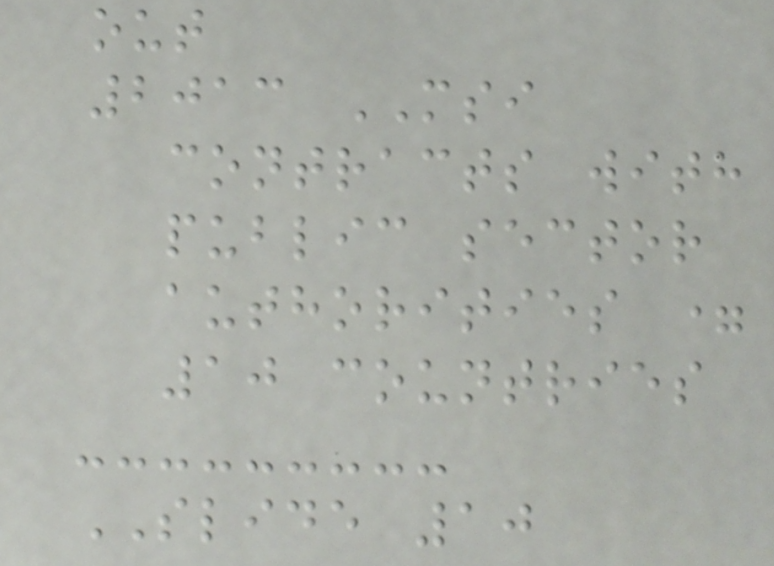out
2013 MSI
contracts with
public sector
authorities =
10 countries
SLIDE 10
